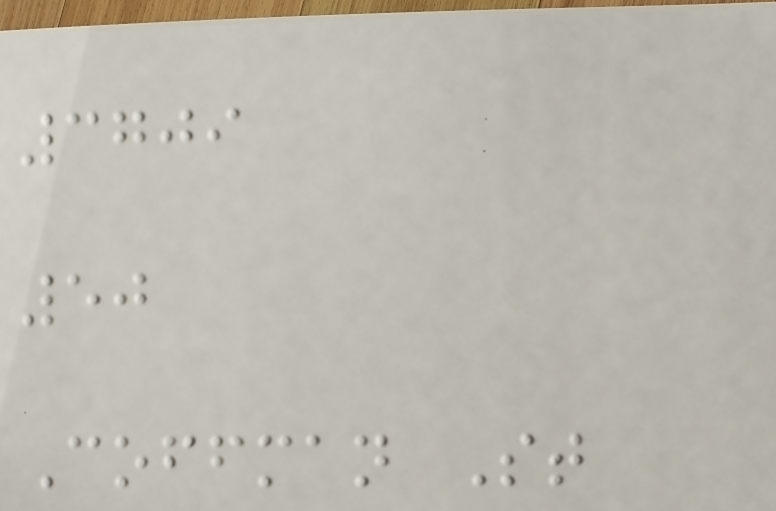3709
50
Coffman St
